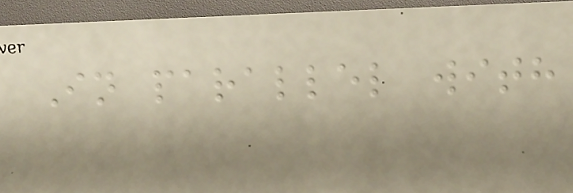In parallel with
